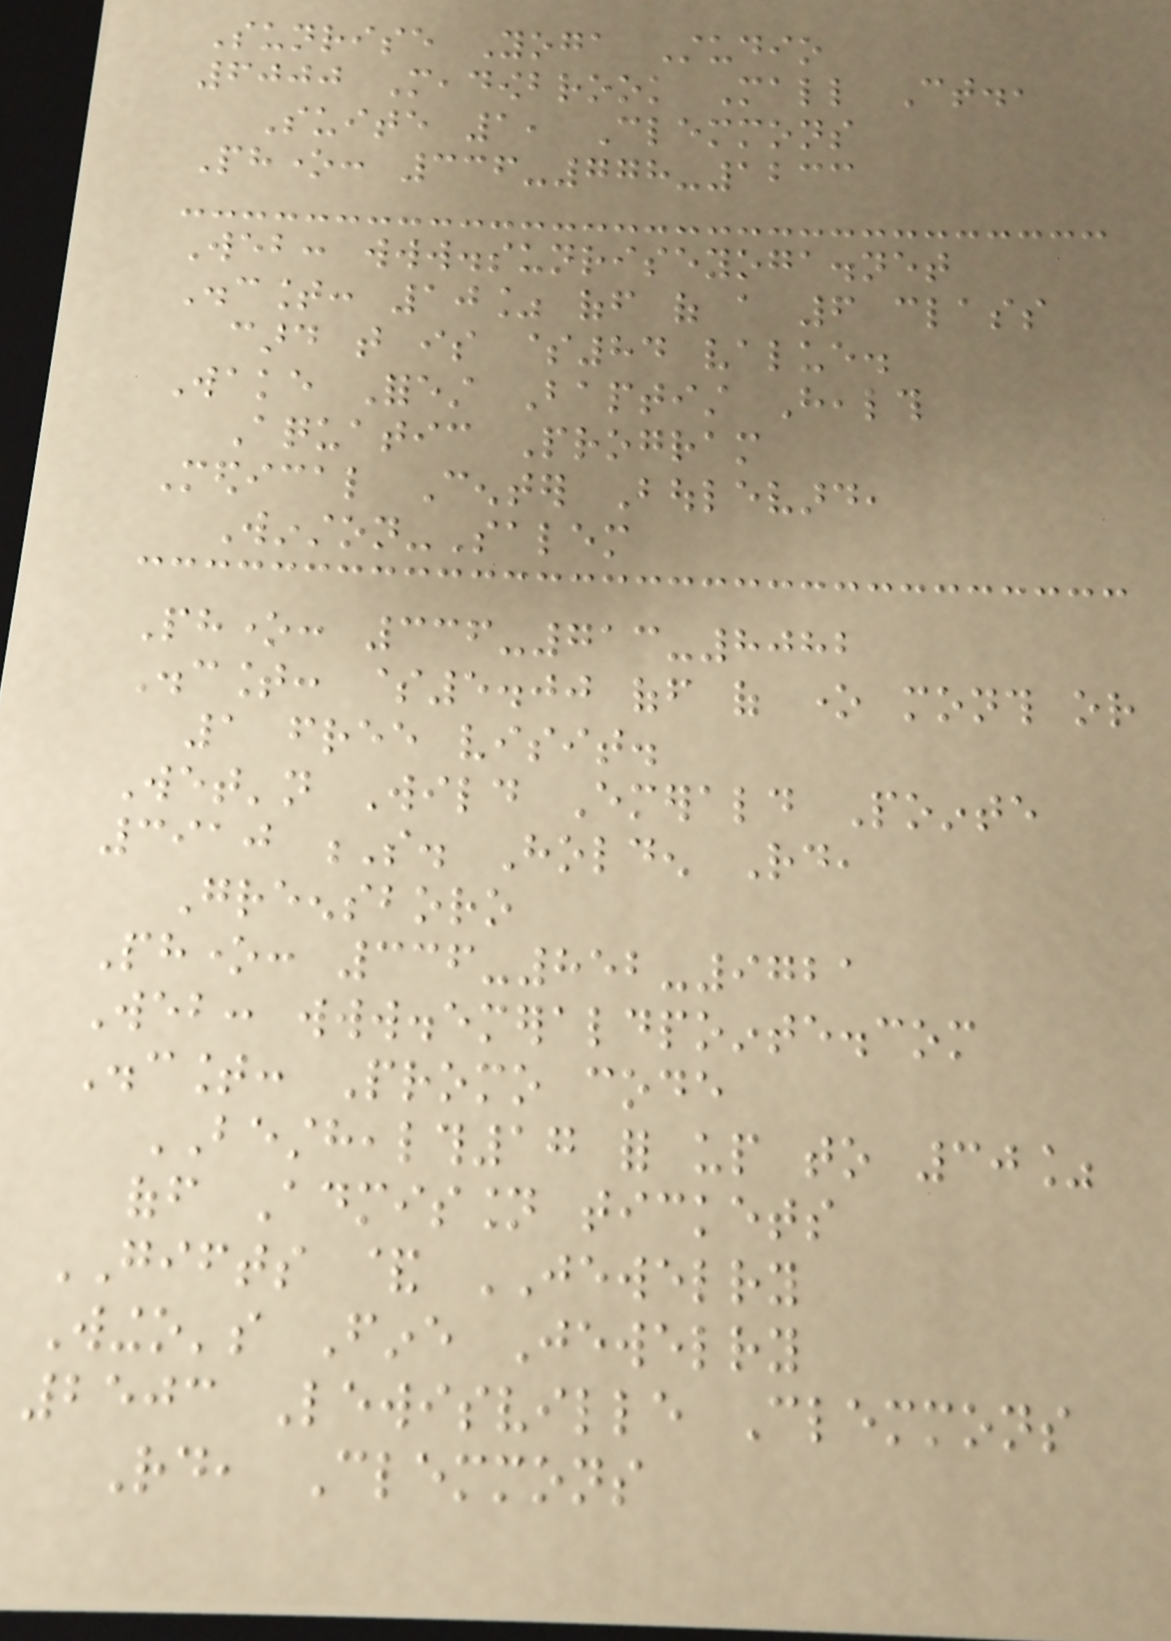Sunrise Yoga Studio
6000 Meadowbrook Mall Ct.,
Suite 1, Clemmons
Phone: 336-778-1233
Web: www.sunriseyoga.net
Discount: 10% off of a 6 class
card that is $84 value.
Wake Forest Baptist Health
Aquatic Program
Medical Center Boulevard,
Winston-Salem
Phone: 336-713-8082
Discount: $5.00 off of one month or
1 free visit.
Wet'n Wild Emerald Pointe
3910 S. Holden Rd,
Greensboro
Phone: 336-852-9721
Web: www.emeraldpointe.com
Discount: Promo code
BESTHEALTH17 for up to 30%
off Admission tickets
GIFTS & JEWELRY
Wingo's Fine Jewelry
2503 Lewisville Clemmons
Rd, Clemmons
